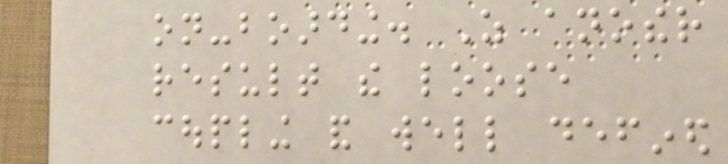on-boarding. As another
result the loose
coupling and well defined
